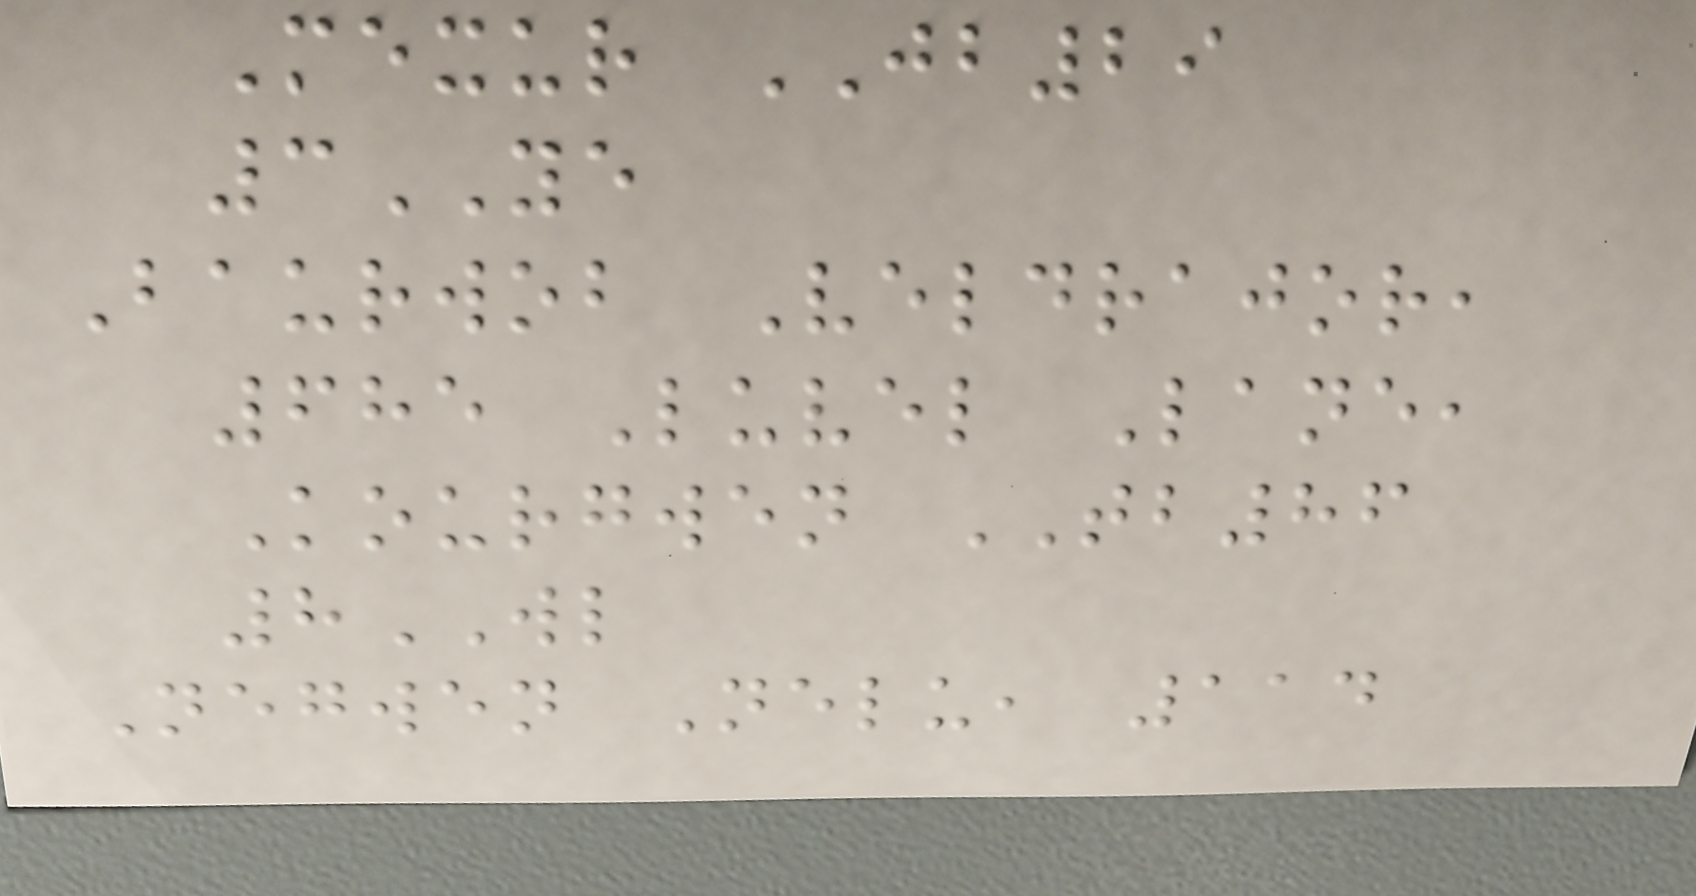Mexur JB29
3YE
Baurwob Veldrajor,
685 Luvel Lane,
Kourgwen TB86
8WL
Negwen Nelu, 114
